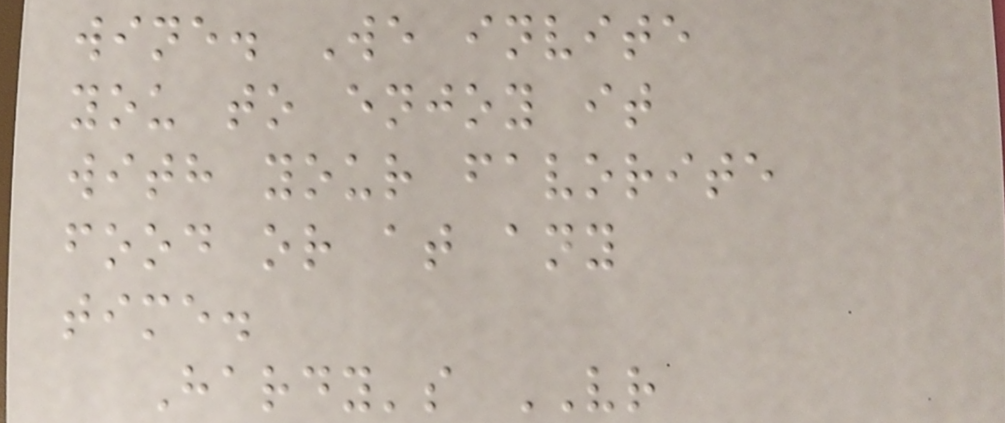wine. We invite
you to enjoy it
with your favorite
food or at any
time.
Hardy's VR
